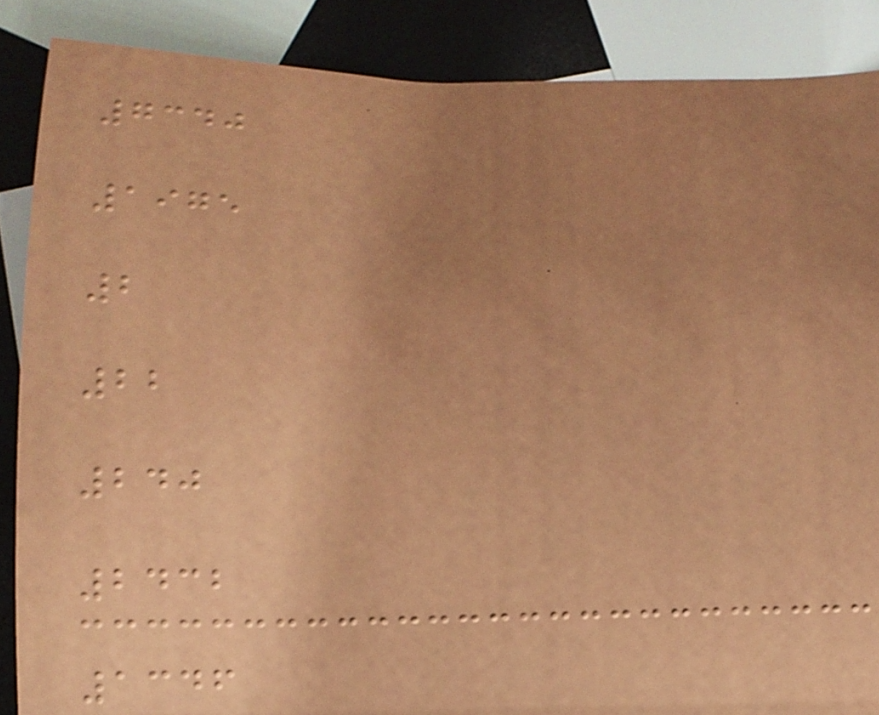7340
1975
2
22
240
2432
1346
